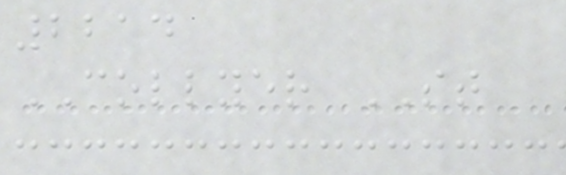2214
COLLYER ST
